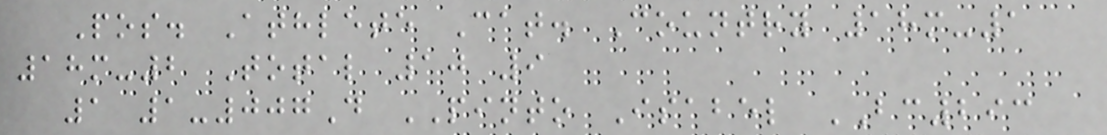Pos. Athlete Cat. Country 18m-1
18m-2 Total 10 9
1 1-007D PINTO Isabel BC293
